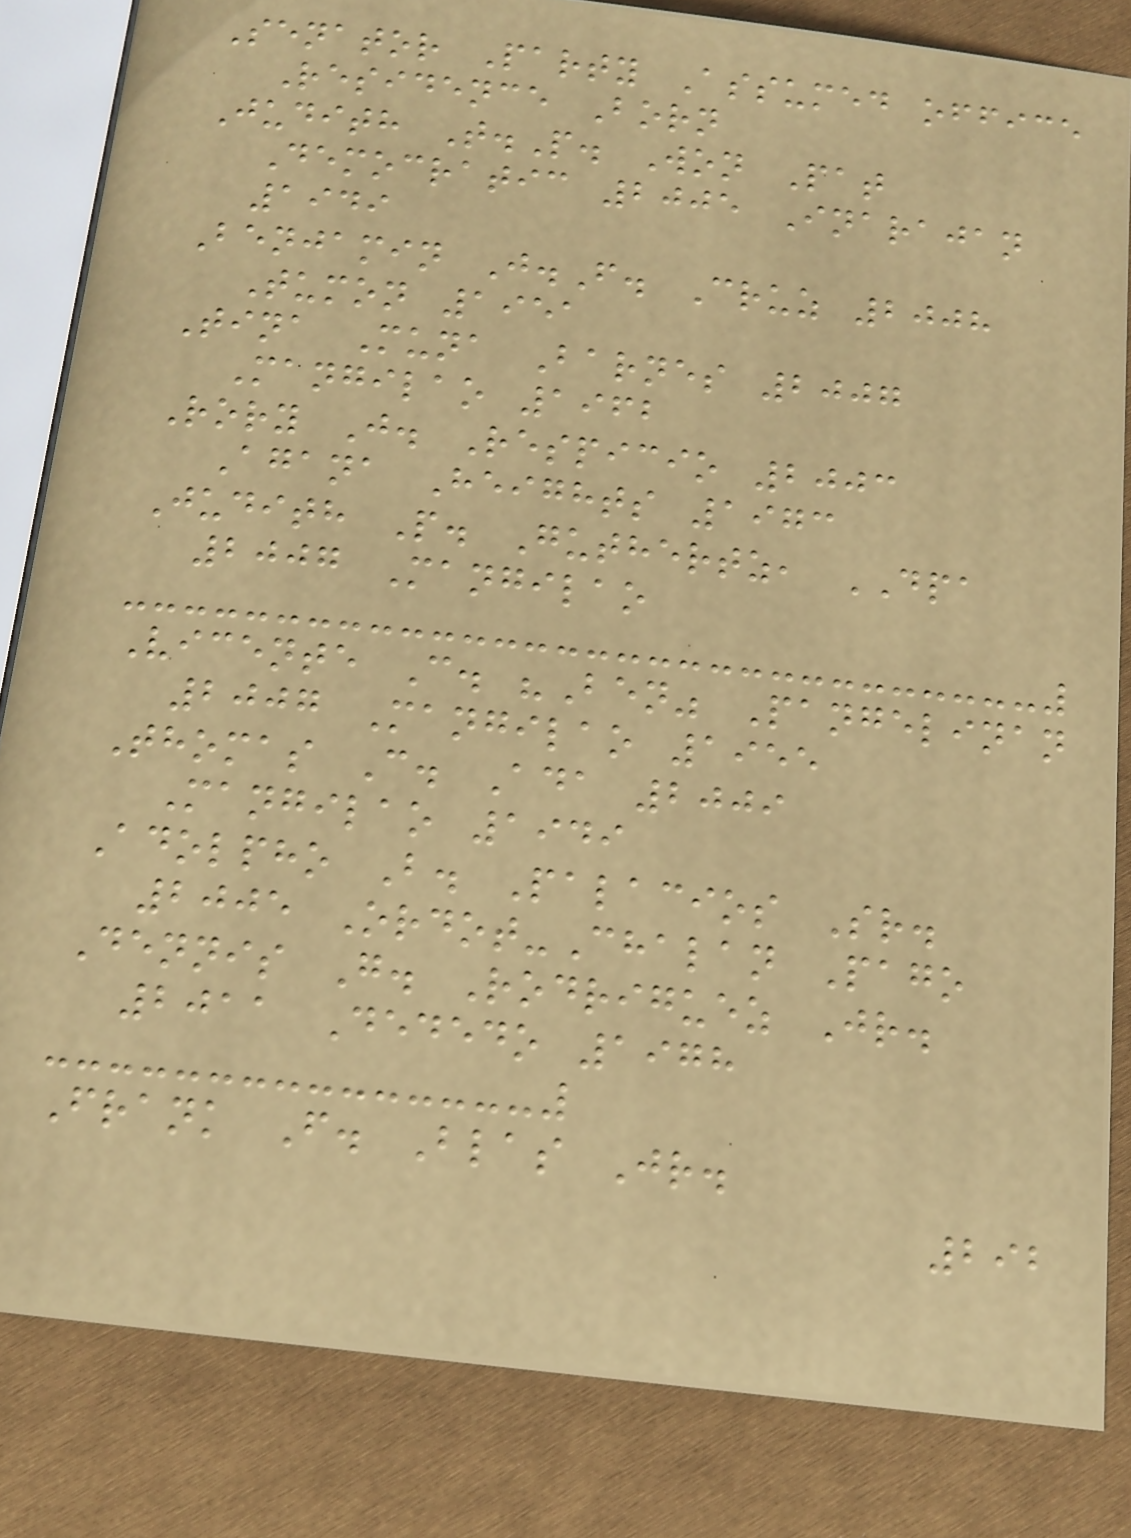Senator Party Assumed office
Residence Born
Judith T.P. Won Pat
Democratic 2005 Inarajan
1949
Benjamin J.F. Cruz 2008
Tumon 1951
Tina Muna Barnes 2007
Mangilao 1962
Rory J. Respicio 2003
Agana Heights 1973
Judith P. Guthertz, DPA
2007 Mangilao
Vicente C. "Ben" Pangelinan
2007 Mangilao 1955
Thomas C. Ada 2009
Mangilao 1949
Adolpho B. Palacios Sr.
2005 Ordot-Chalan Pago
Dennis G. Rodriguez Jr.
2011 Dededo 1978
Frank F. Blas Jr.
292
